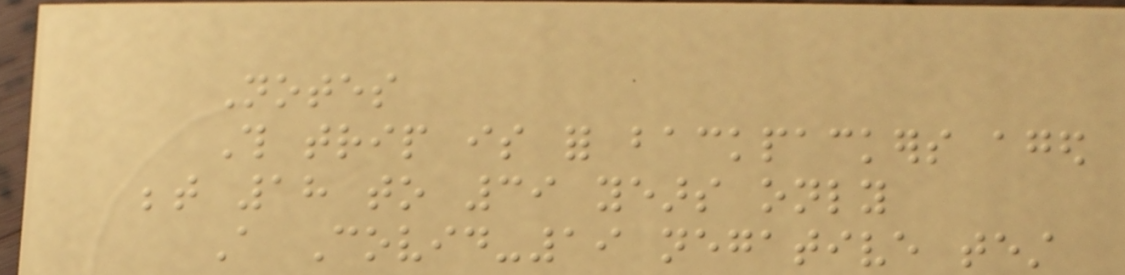Notes
This trip is for backpackers aged
between 18 to 39 years only
A Covid-19 negative test
